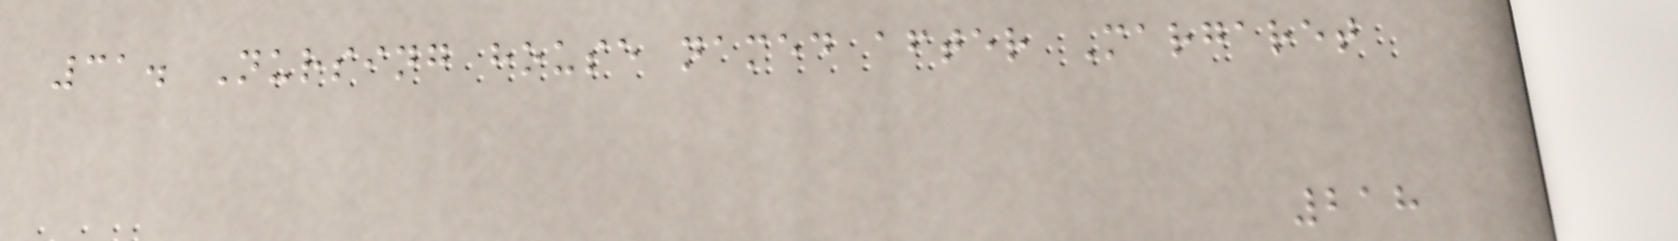31. Nursing house named after Margaret
218
